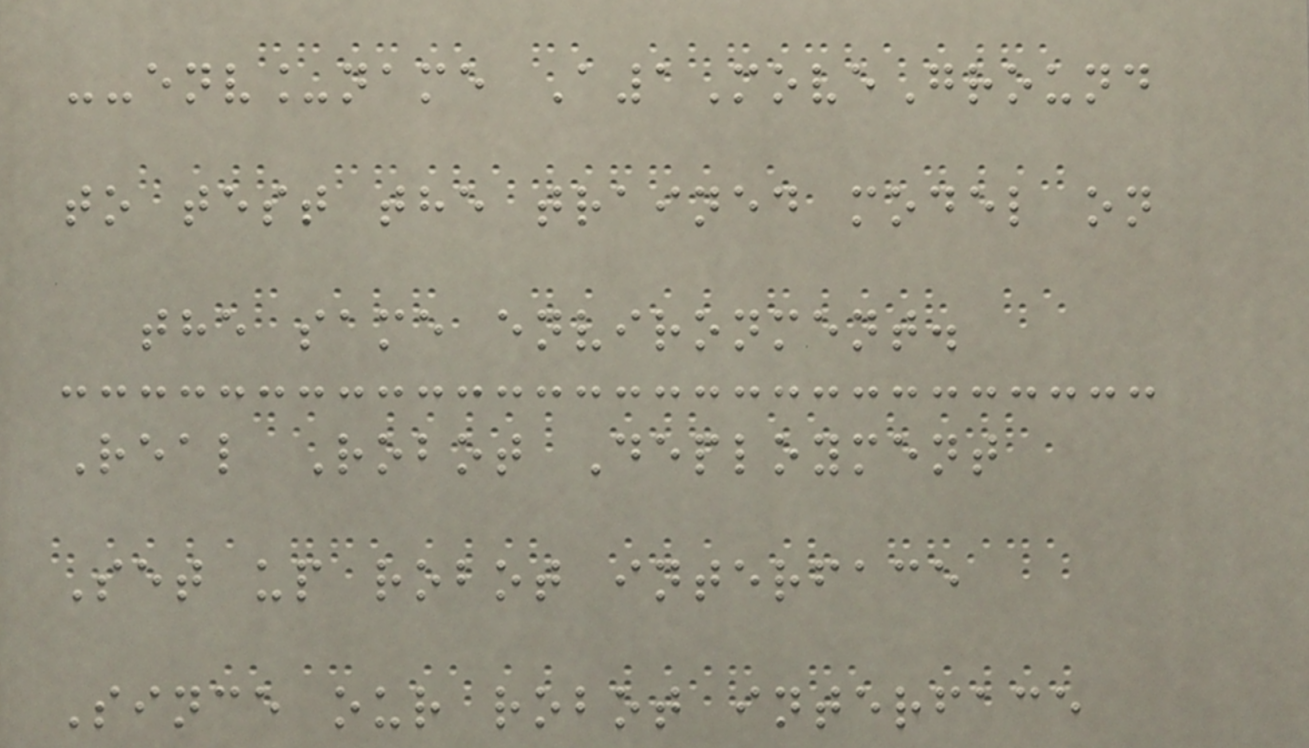--env_name A1MoveGround
to test the trained model on
the same environment.
Real Robot Deployment
Set up robot interface
Since our robot interface
